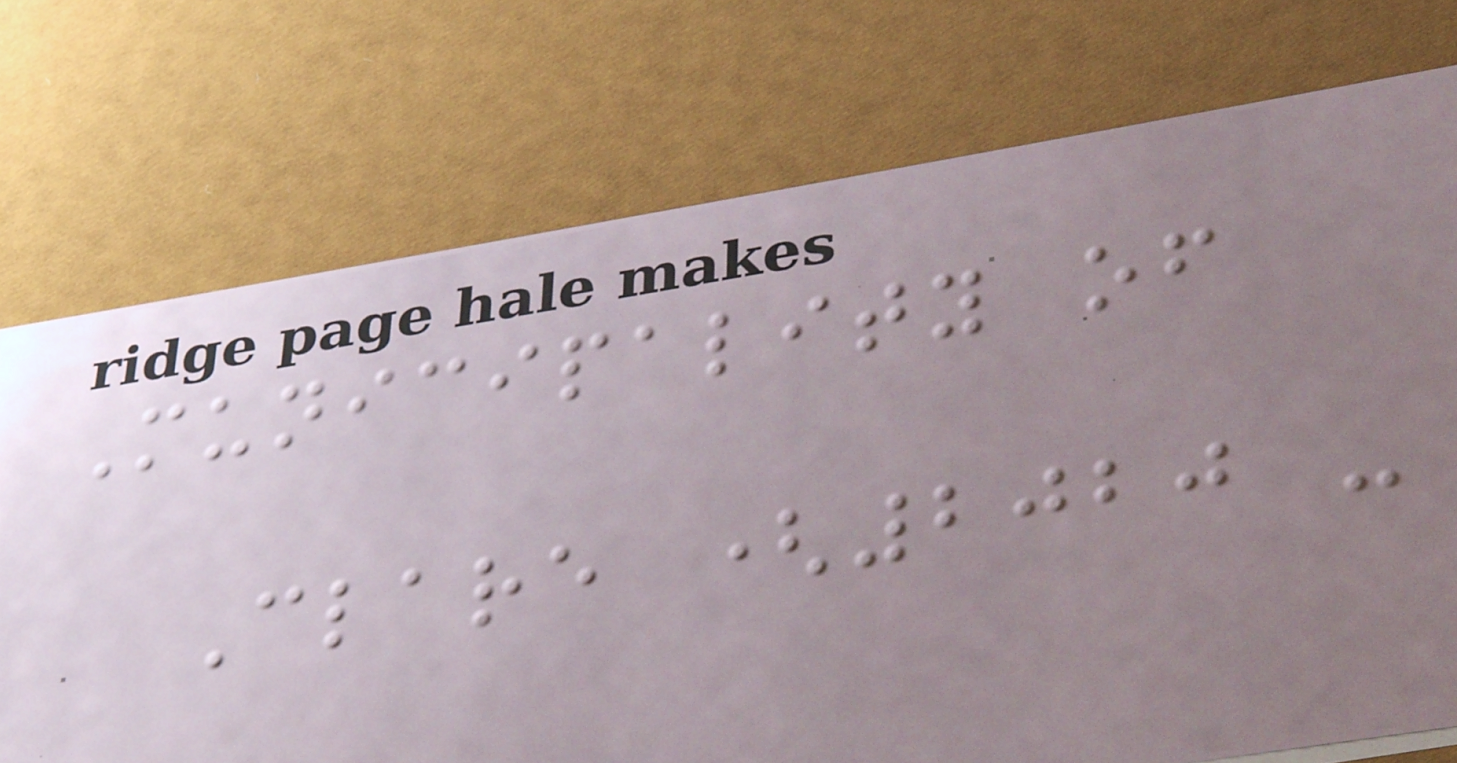Municipality of
Clare (2020 -
